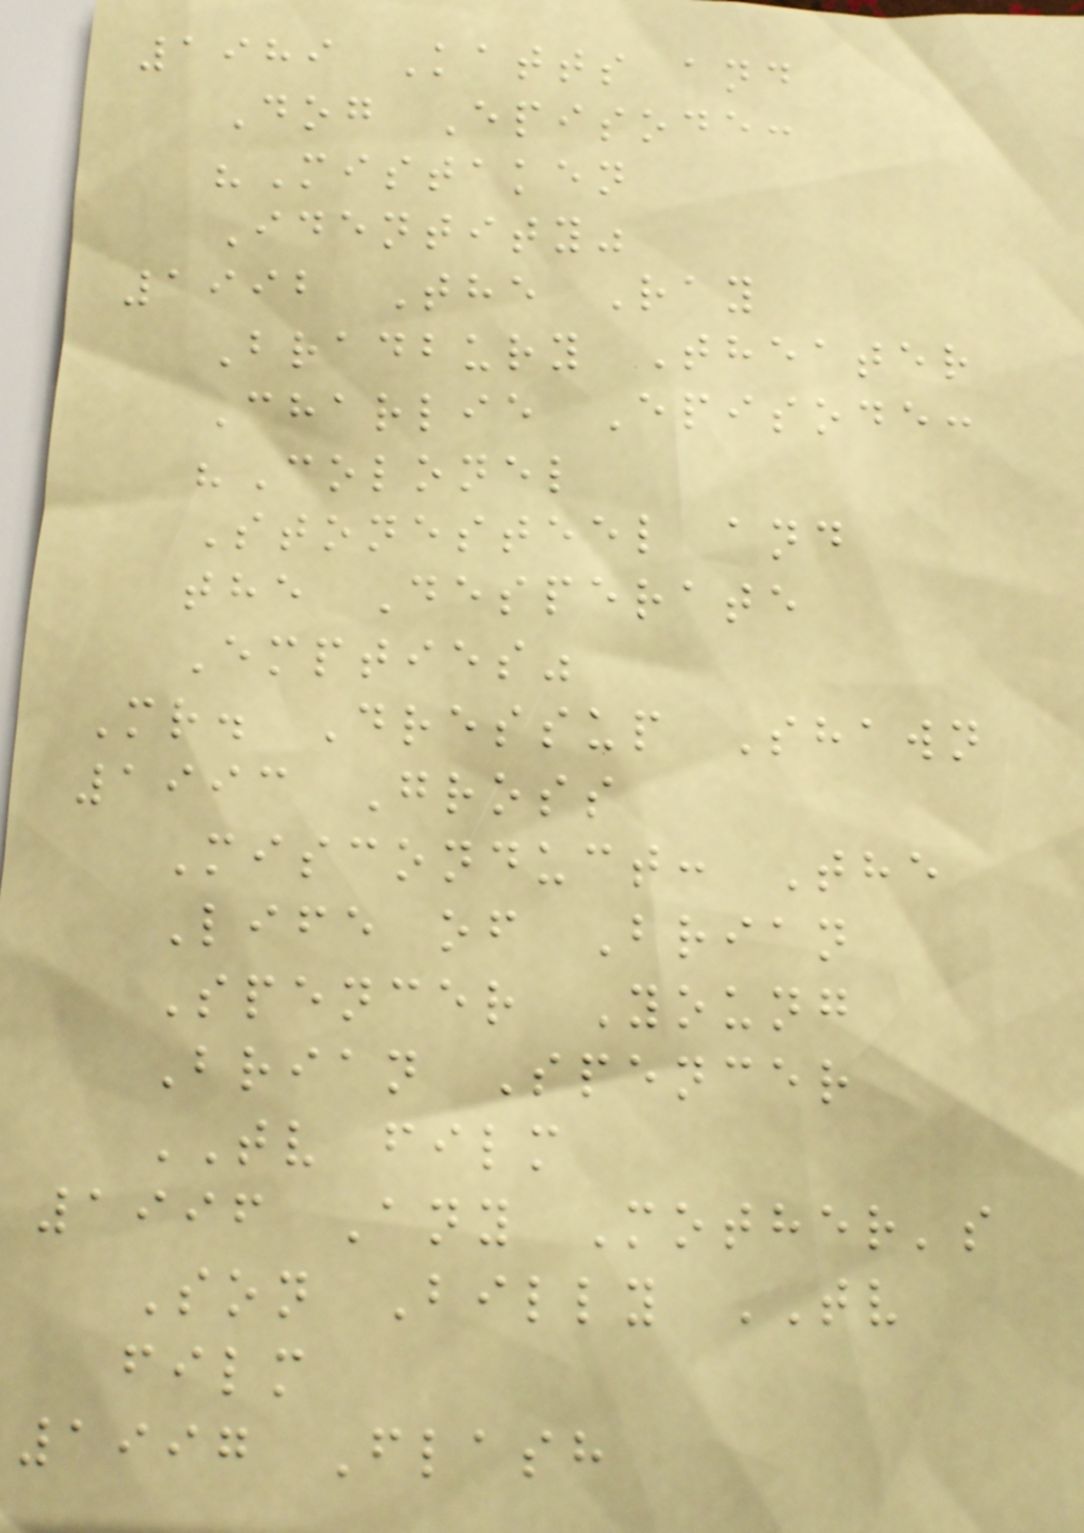1989 Katts and
Dog Episode:
"Mistaken
Identity"
1992 The Ray
Bradbury Theater
Charlie Episode:
"Colonel
Stonesteel and
the Desperate
Empties"
Mr. Dressup Shawn
1993 Gross
Misconduct: The
Life of Brian
Spencer Young
Brian Spencer
TV film
1996 Any Mother's
Son Billy TV
film
1997 Flash
